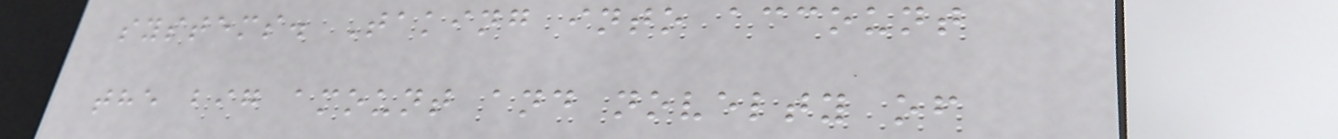systems. Taking into account
the big amount and novelty of
